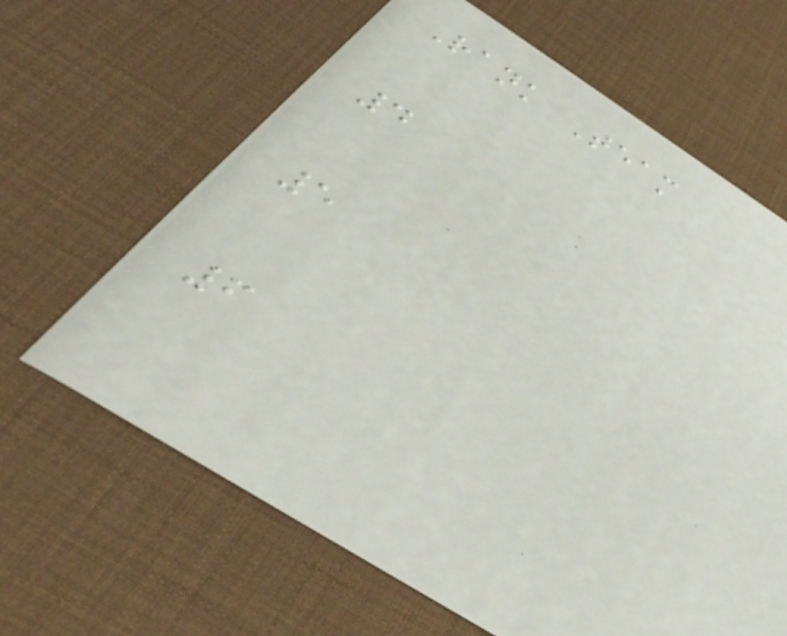Rank Team
4
5
6
